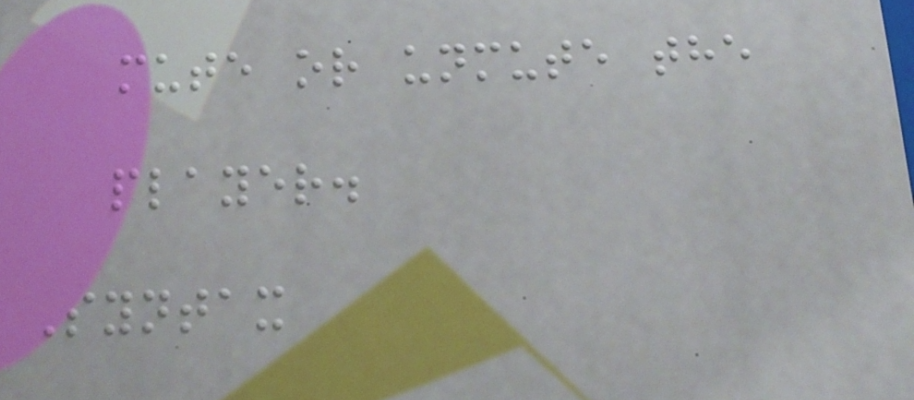mute or unmute the
player.
Syntax
